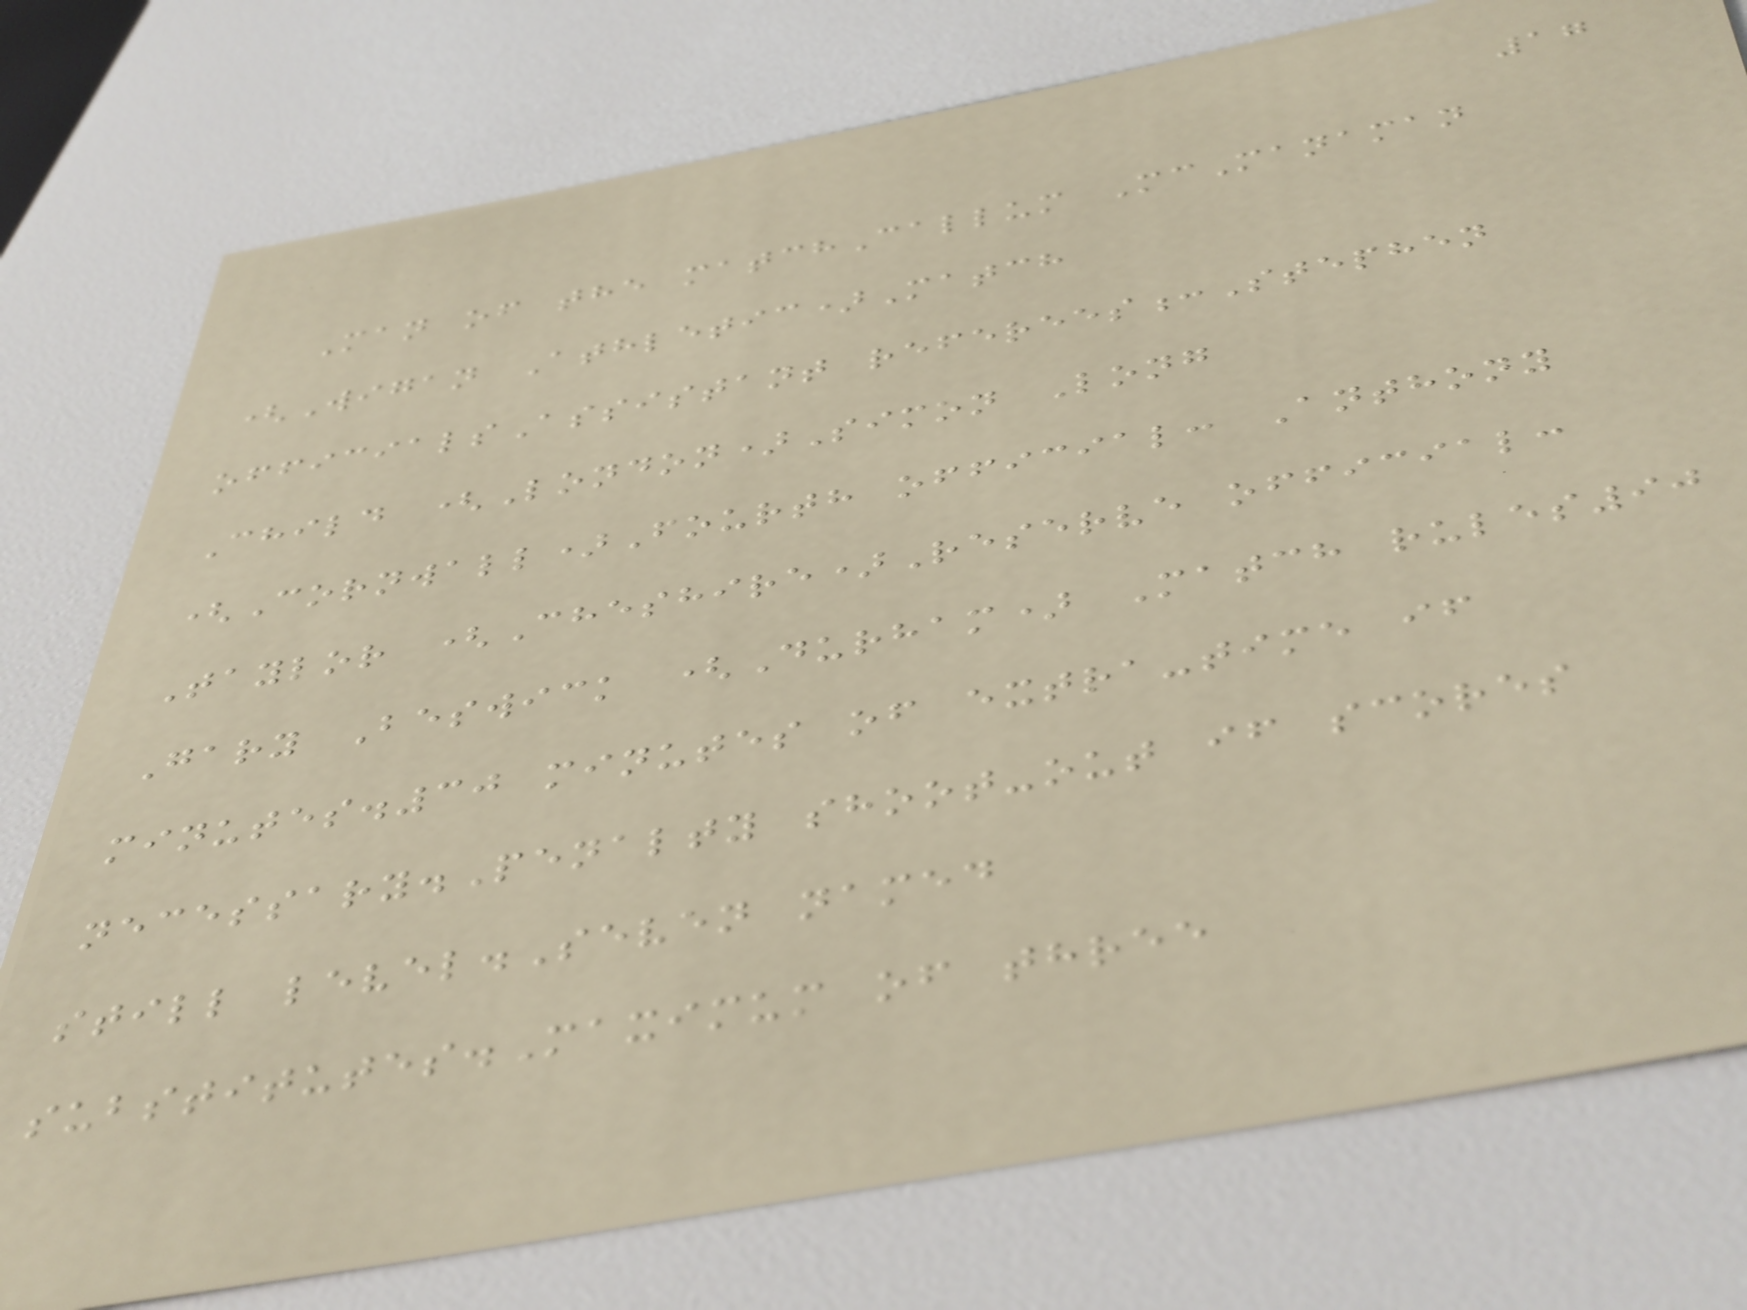17
Man of the matchCallum McManaman
(Wigan Athletic)Match
officialsAssistant referees:Stephen
Child (London)Simon Long
(Cornwall)Fourth official: Anthony
Taylor (Cheshire)Reserve official:
Gary Beswick (Durham) Match rules90
minutes.30 minutes of extra-time if
necessary.Penalty shoot-out if scores
still level.Seven named
substitutes.Maximum of three
